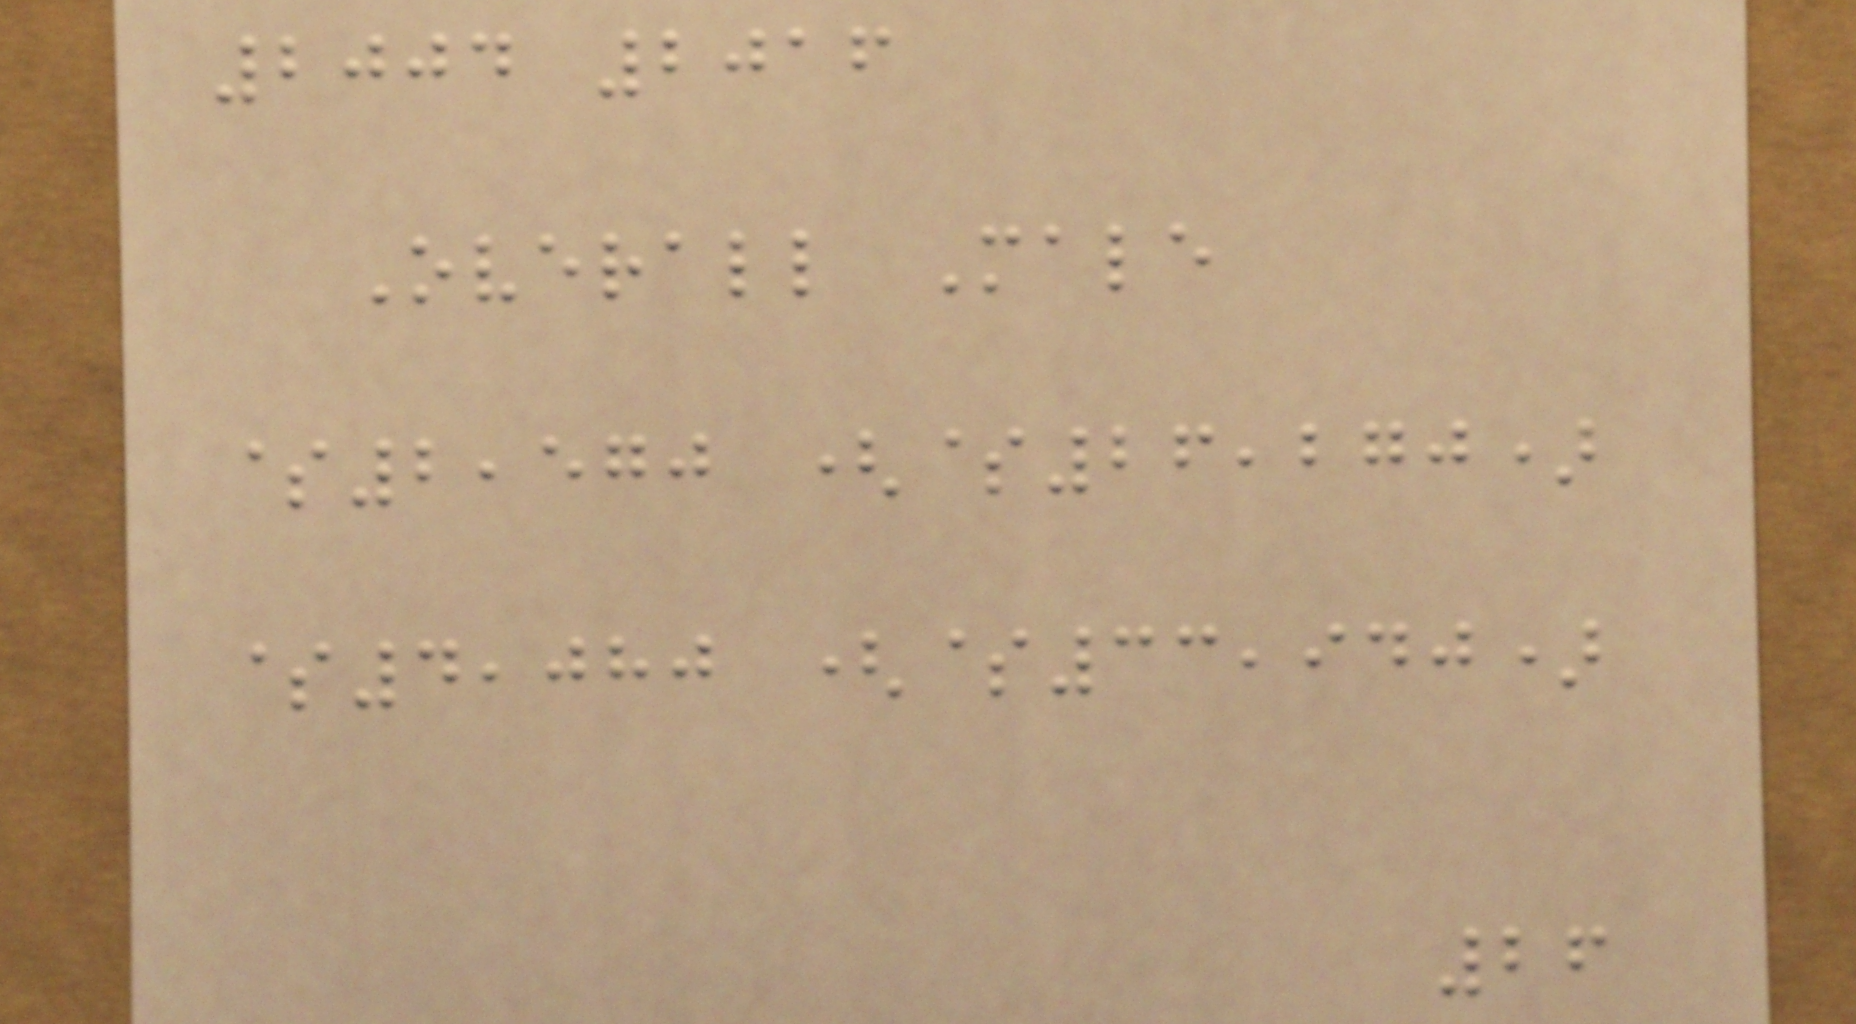2004 2016
Overall Male
$2,570 ($26,270)
$4,080 ($33,940)
26
